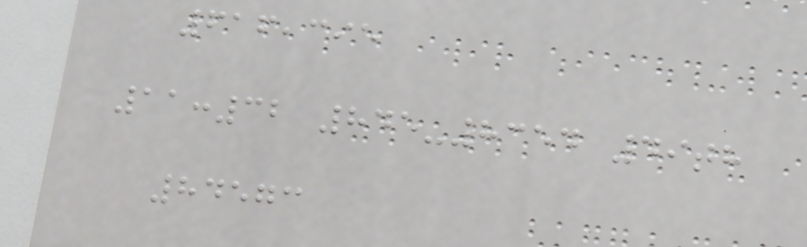616,395
11:32 845-8354 49th
84573
